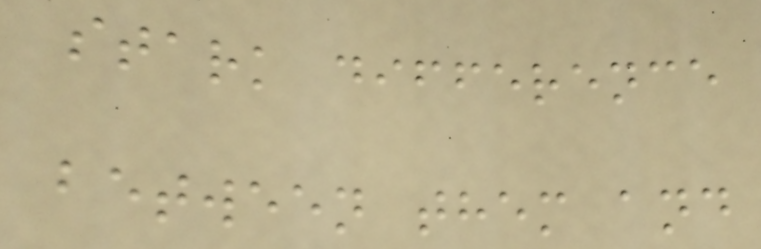stark difference
between them and
